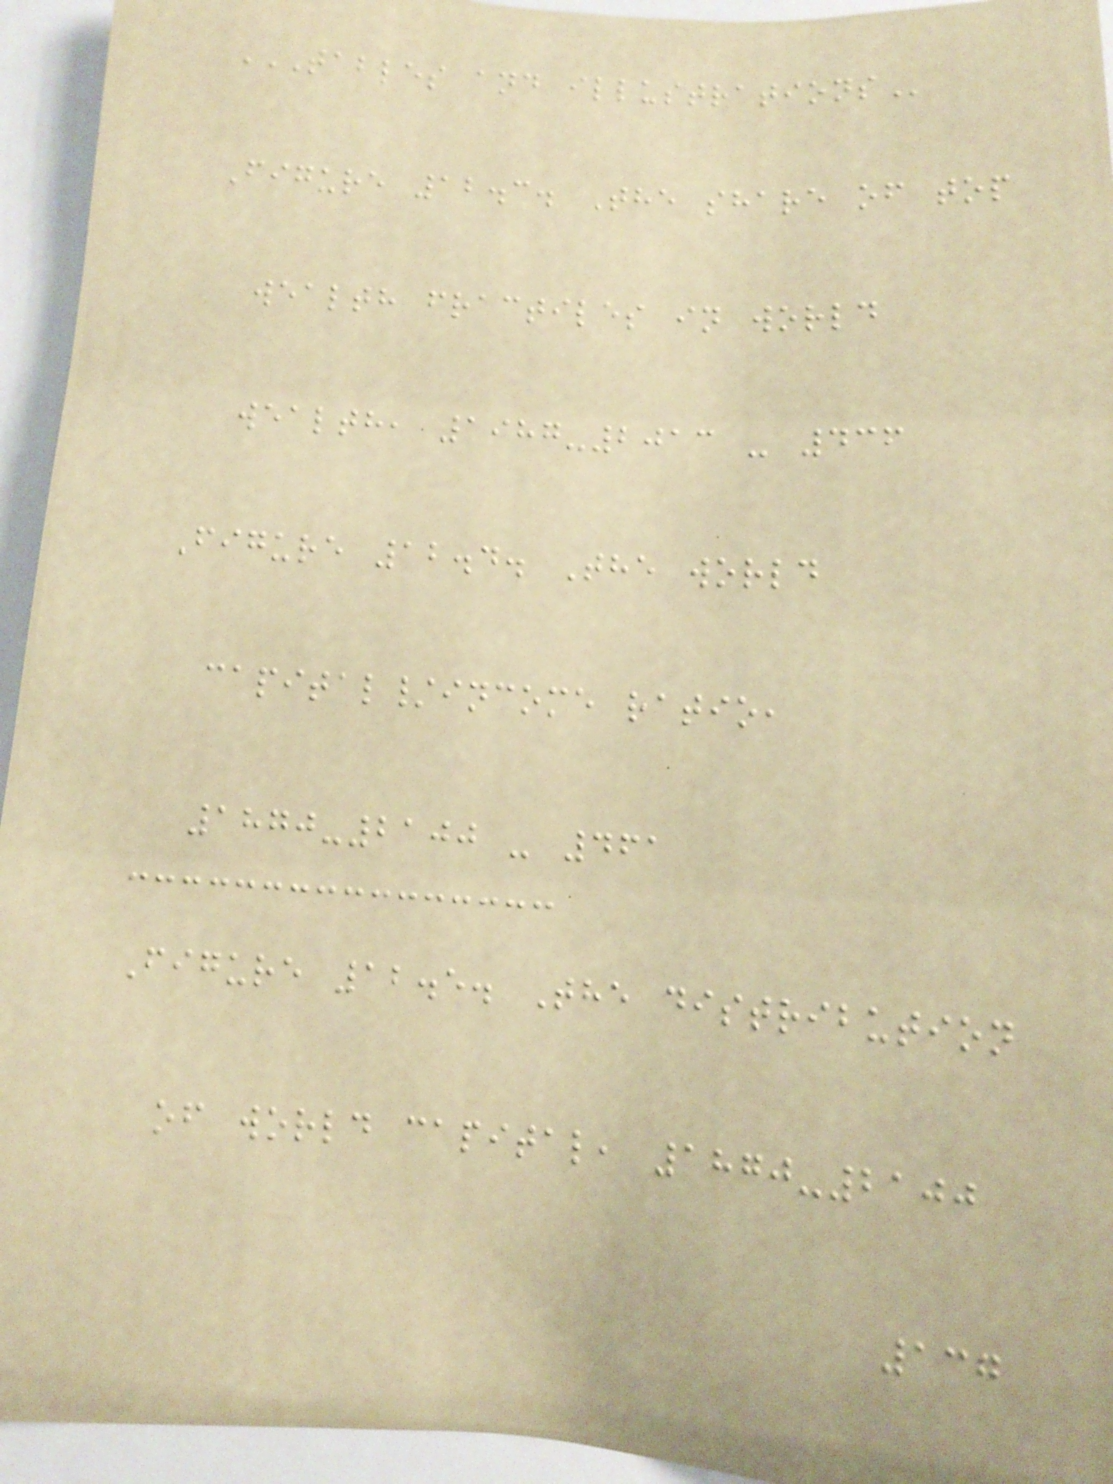TABLES AND ILLUSTRATIONS
Figure 12.3. The share of top
wealth fractiles in world
wealth, 1987-2013 - 436
Figure 12.4. The world
capital/income ratio,
1870-2100 - 461
Figure 12.5. The distribution
of world capital, 1870-2100
137
